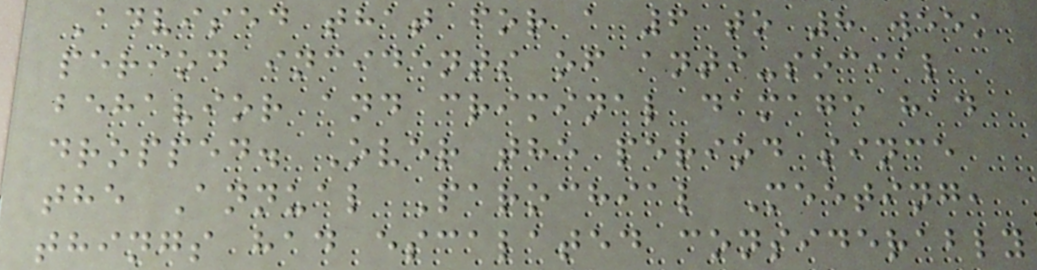Advised that for a 6 to 8 week
period incidents of anti-social
behavior and criminal damage had
dropped. Over the period since
the Annual Parochial Meeting,
things had escalated considerably
